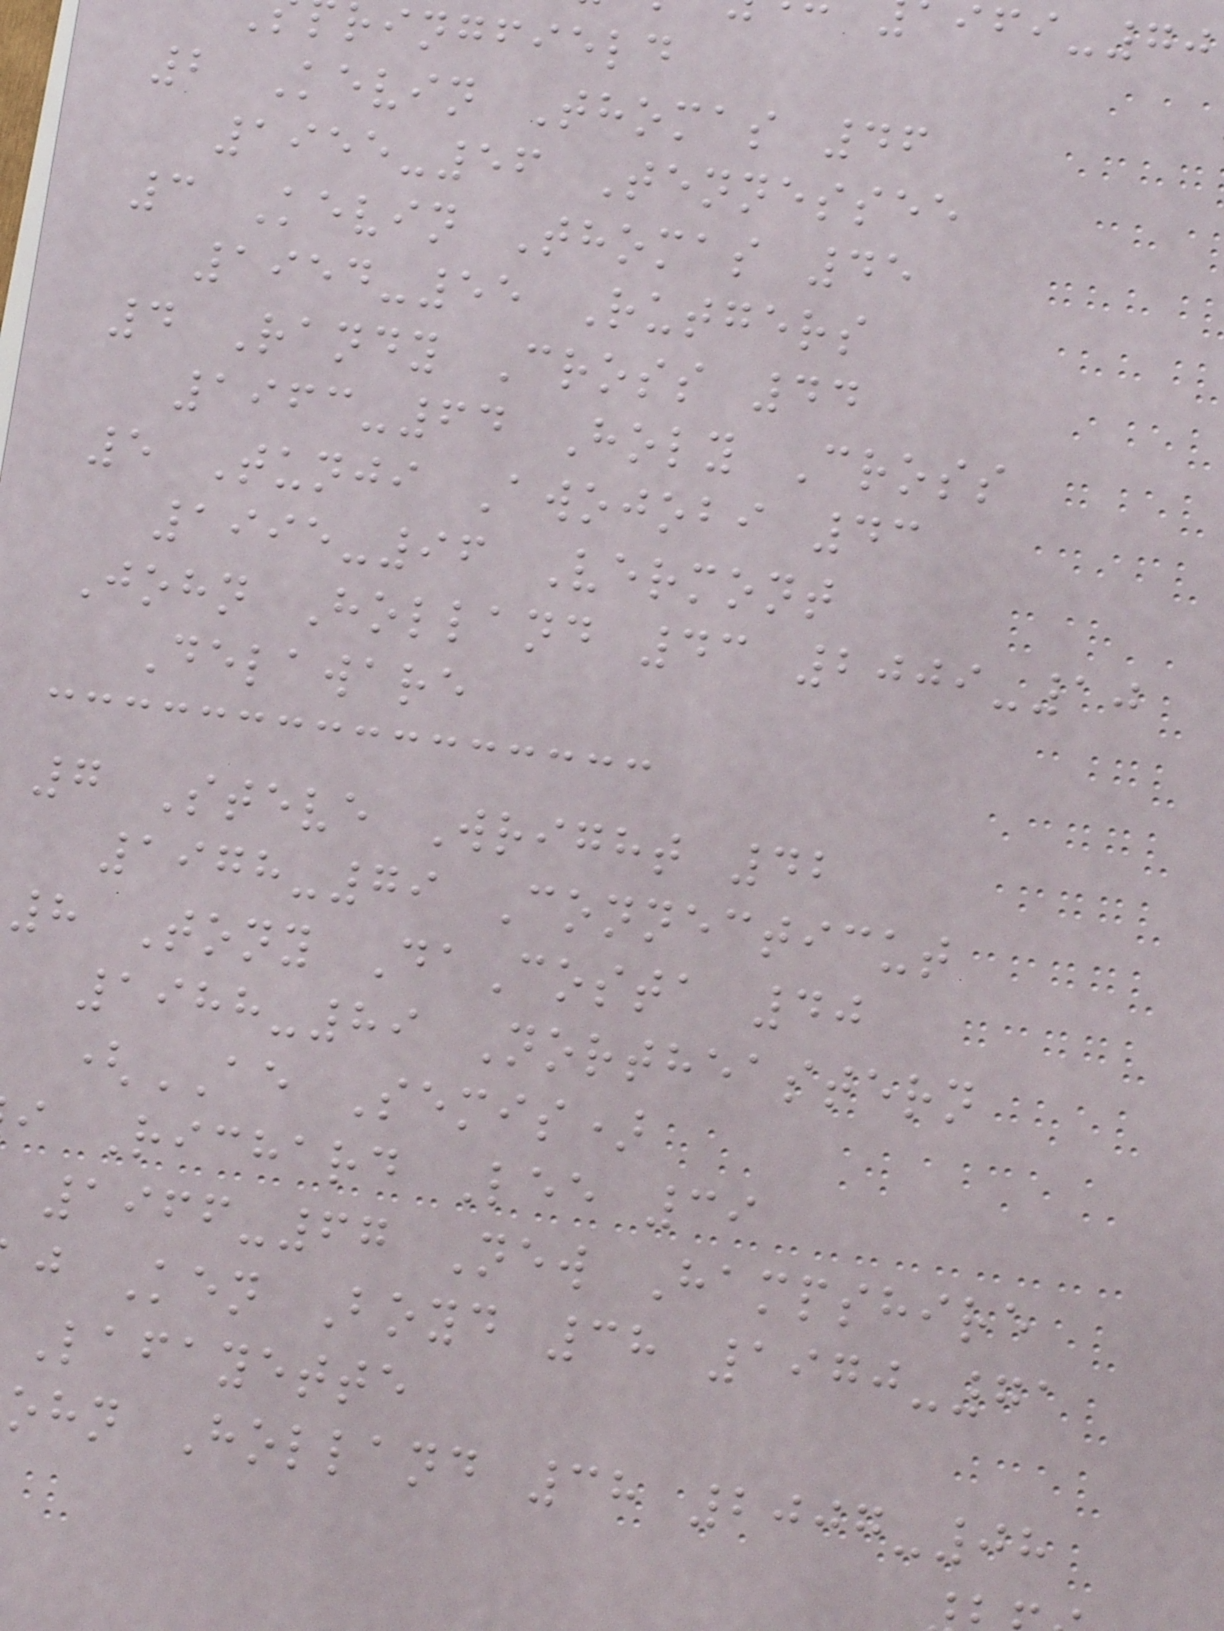ringfield
2 Kevin Thomas 46
1955-56 Tennessee
3 Kevin Thomas 45
1954-55 Rutgers
4 Randy Cross 44
1963-64 Holy Cross
5 Tunji Awojobi 43
1995-96 Vermont
John Holland 43 2009-10
Delaware
7 Steve Wright 42
1978-79 Connecticut
8 Tony DaCosta 40
1988-89 Northeastern
(AE Semis)
i Richard Lee 39
1966-67 New Hampshire
j Ken Boyd 38 1970-71
Lafayette
ohn Holland 38 2007-08
